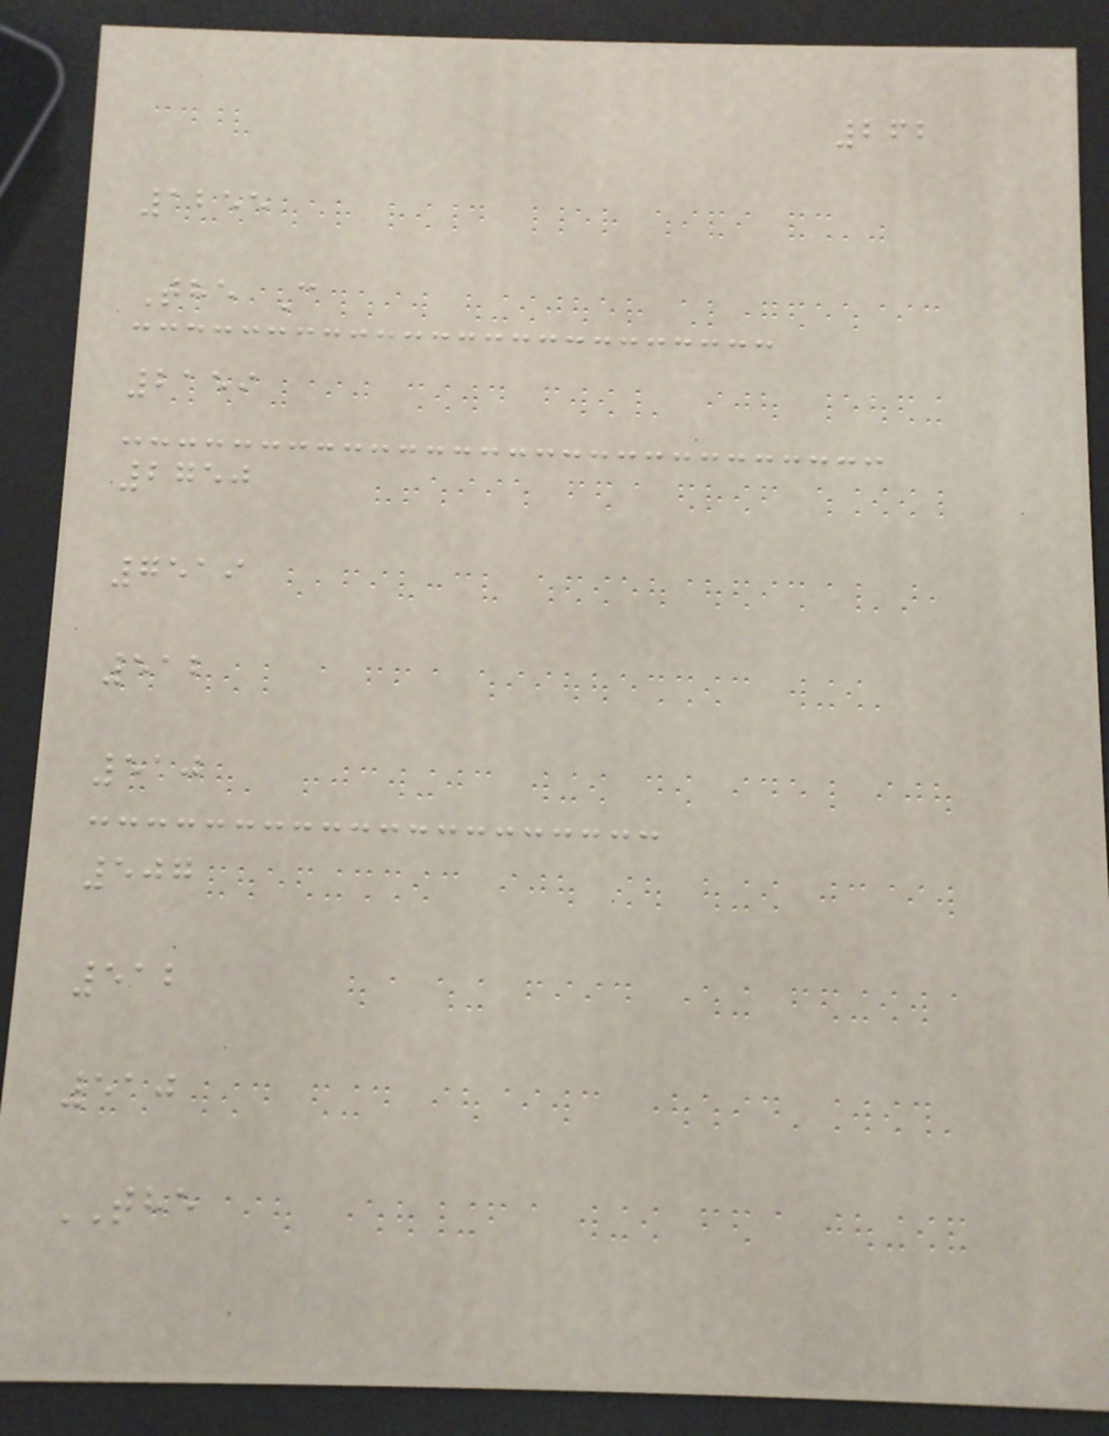262
1255
The C
2159
2750
7519
512
510
507
512
510
THE
